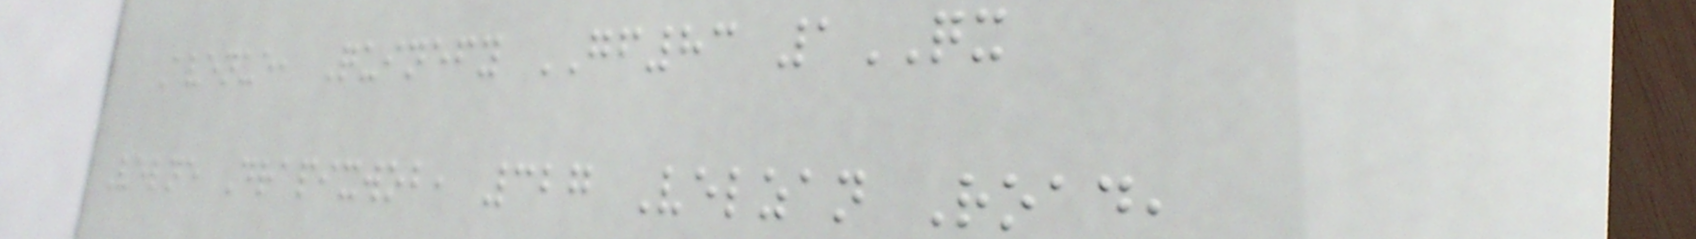Avenue, Quinefy GF83 1QX
Velne Drapixwob, 327 Velzan Road,
